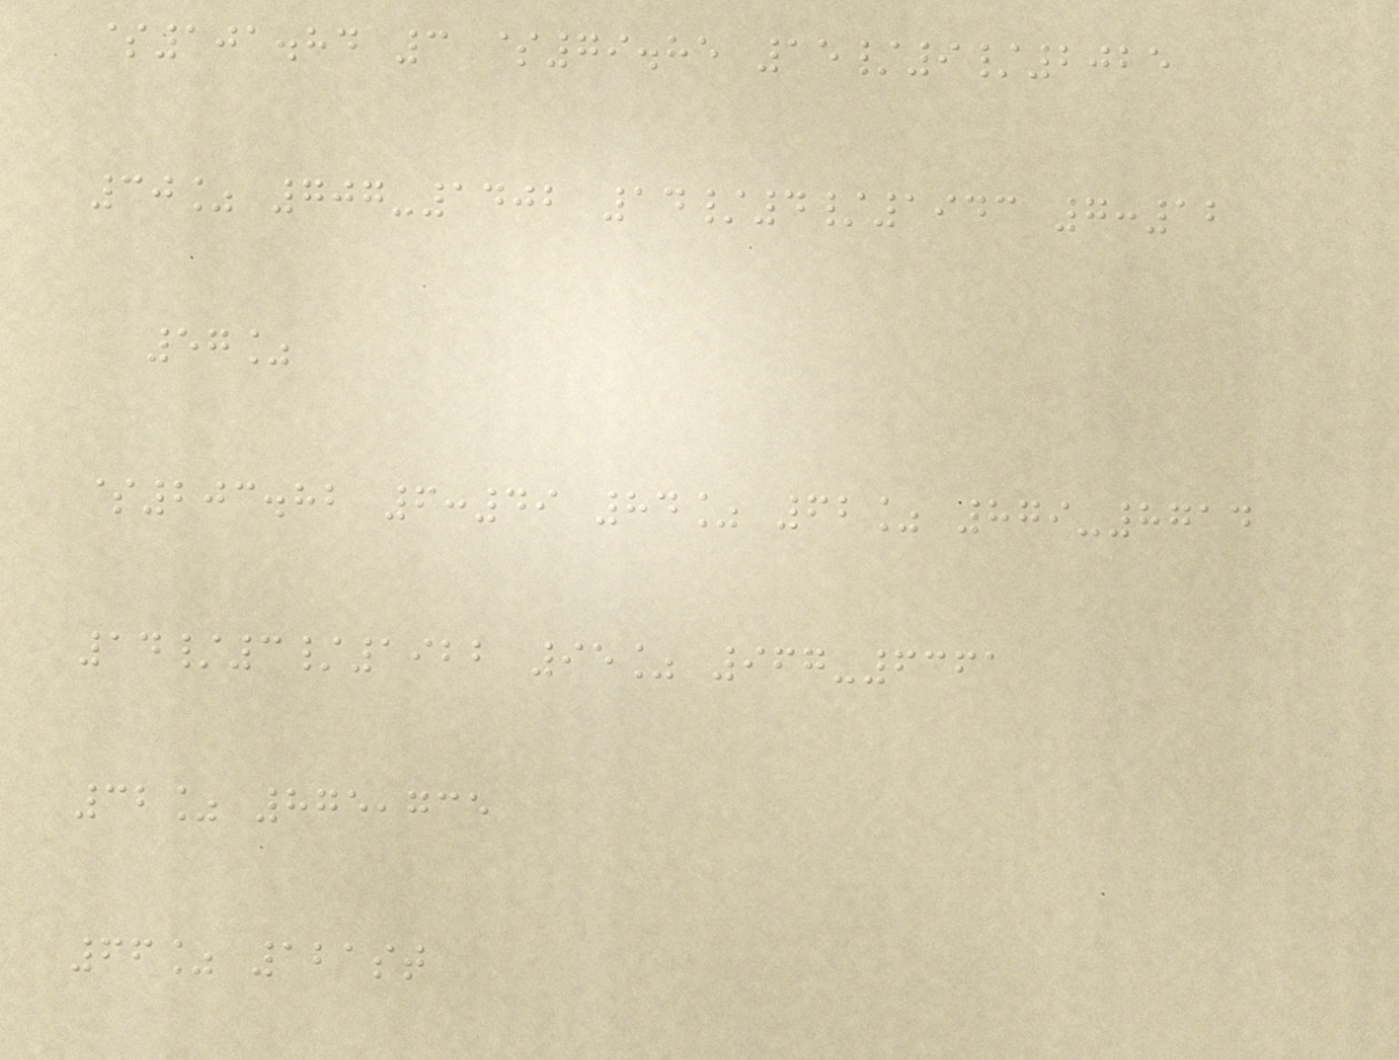$101.84 3 $79.85 15/9/2025
30% 707-1402 14/4/1943 7:12
57%
$203.82 6:49 84% 62% 879-8714
14/3/1922 95% 967-6361
32% 875,735
66% 121st
